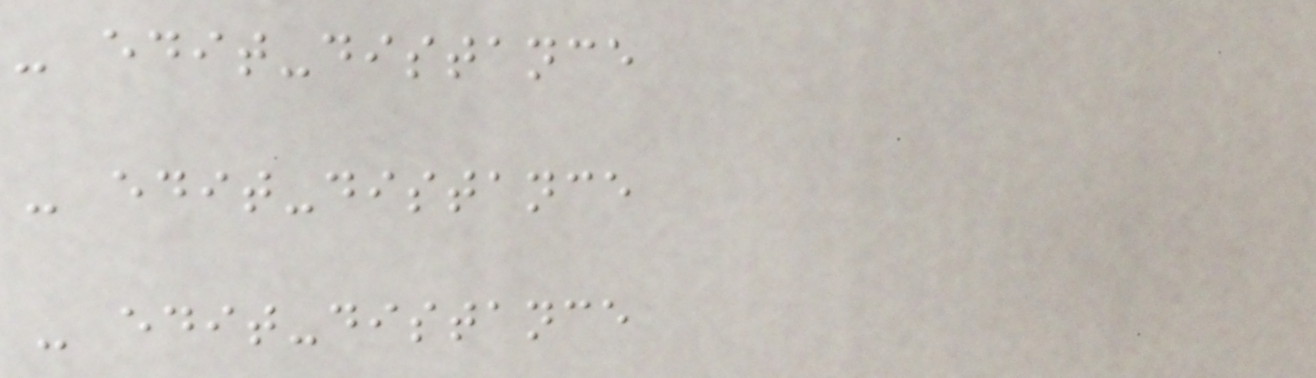- edit-distance
- edit-distance
- edit-distance
